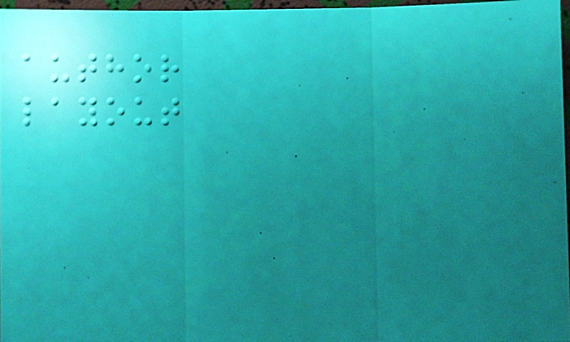author
layout
